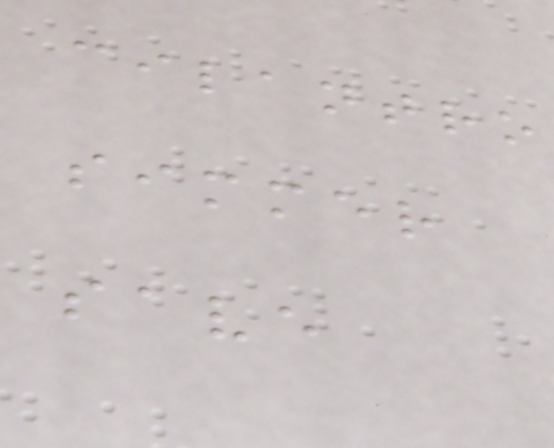cilantro
simmer
save
